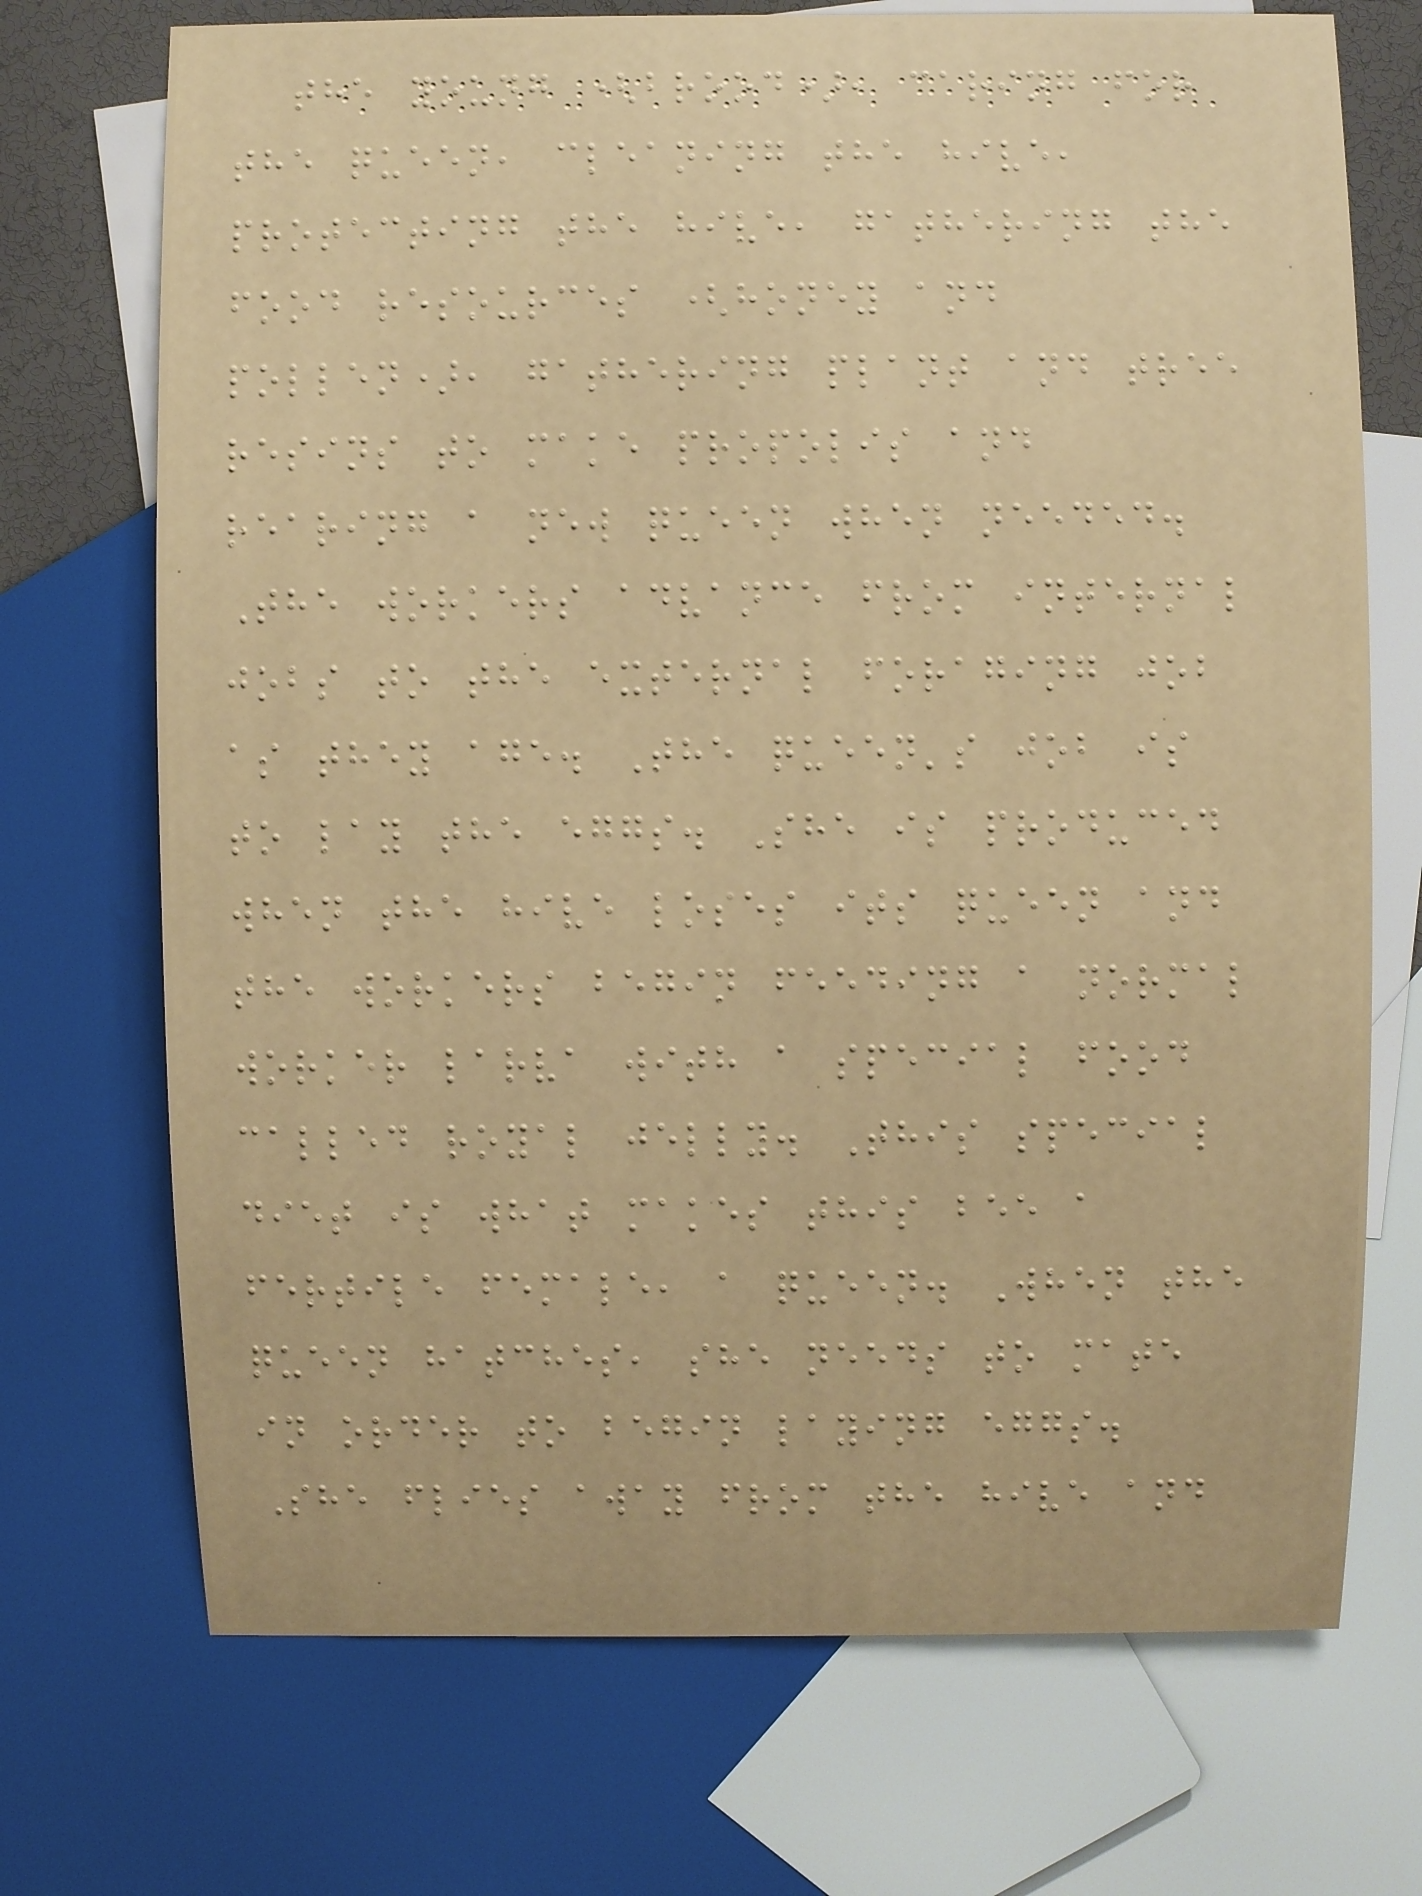the young (brood), caring for
the queen, cleaning the hive,
protecting the hive, gathering the
food resources (honey and
pollen), gathering plant and tree
resins to make propolis and
rearing a new queen when needed.
The workers advance from internal
jobs to the external foraging job
as they age. The queen's job is
to lay the eggs. She is produced
when the hive loses its queen and
the workers begin feeding a normal
worker larva with a special food
called royal jelly. This special
diet is what makes this bee a
fertile female, a queen. When the
queen hatches, she needs to mate
in order to begin laying eggs.
She flies away from the hive and
